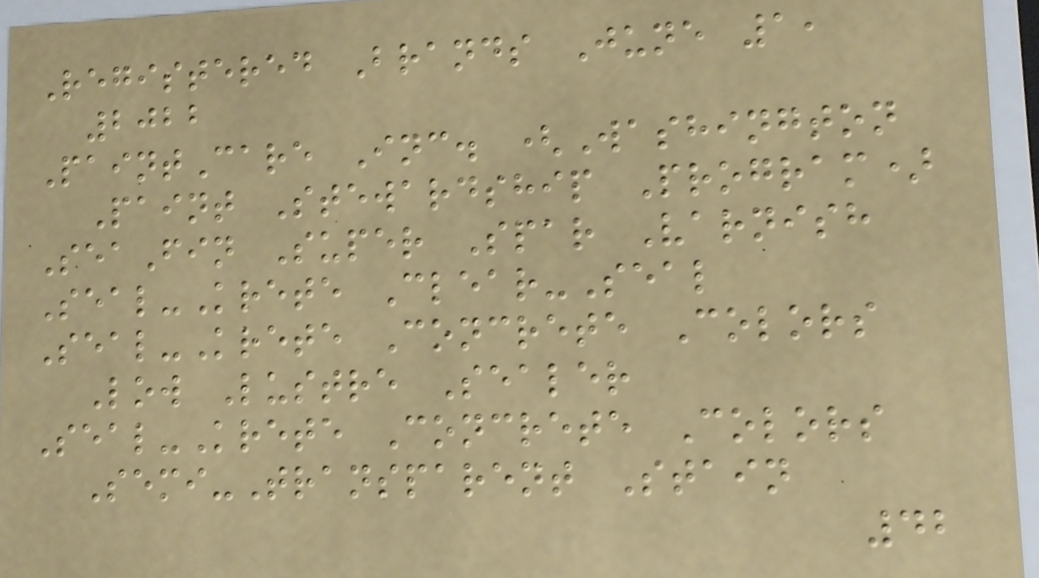Registered Brands June 1,
2022
PaintCare Inc. (Washington
Paint Stewardship Program)
SeaFin Super Spar Varnish
Seal-Krete Clear-Seal
Seal-Krete Concrete Colors
Low Lustre Sealer
Seal-Krete Concrete Colors
Semi-Transparent Stain
42
